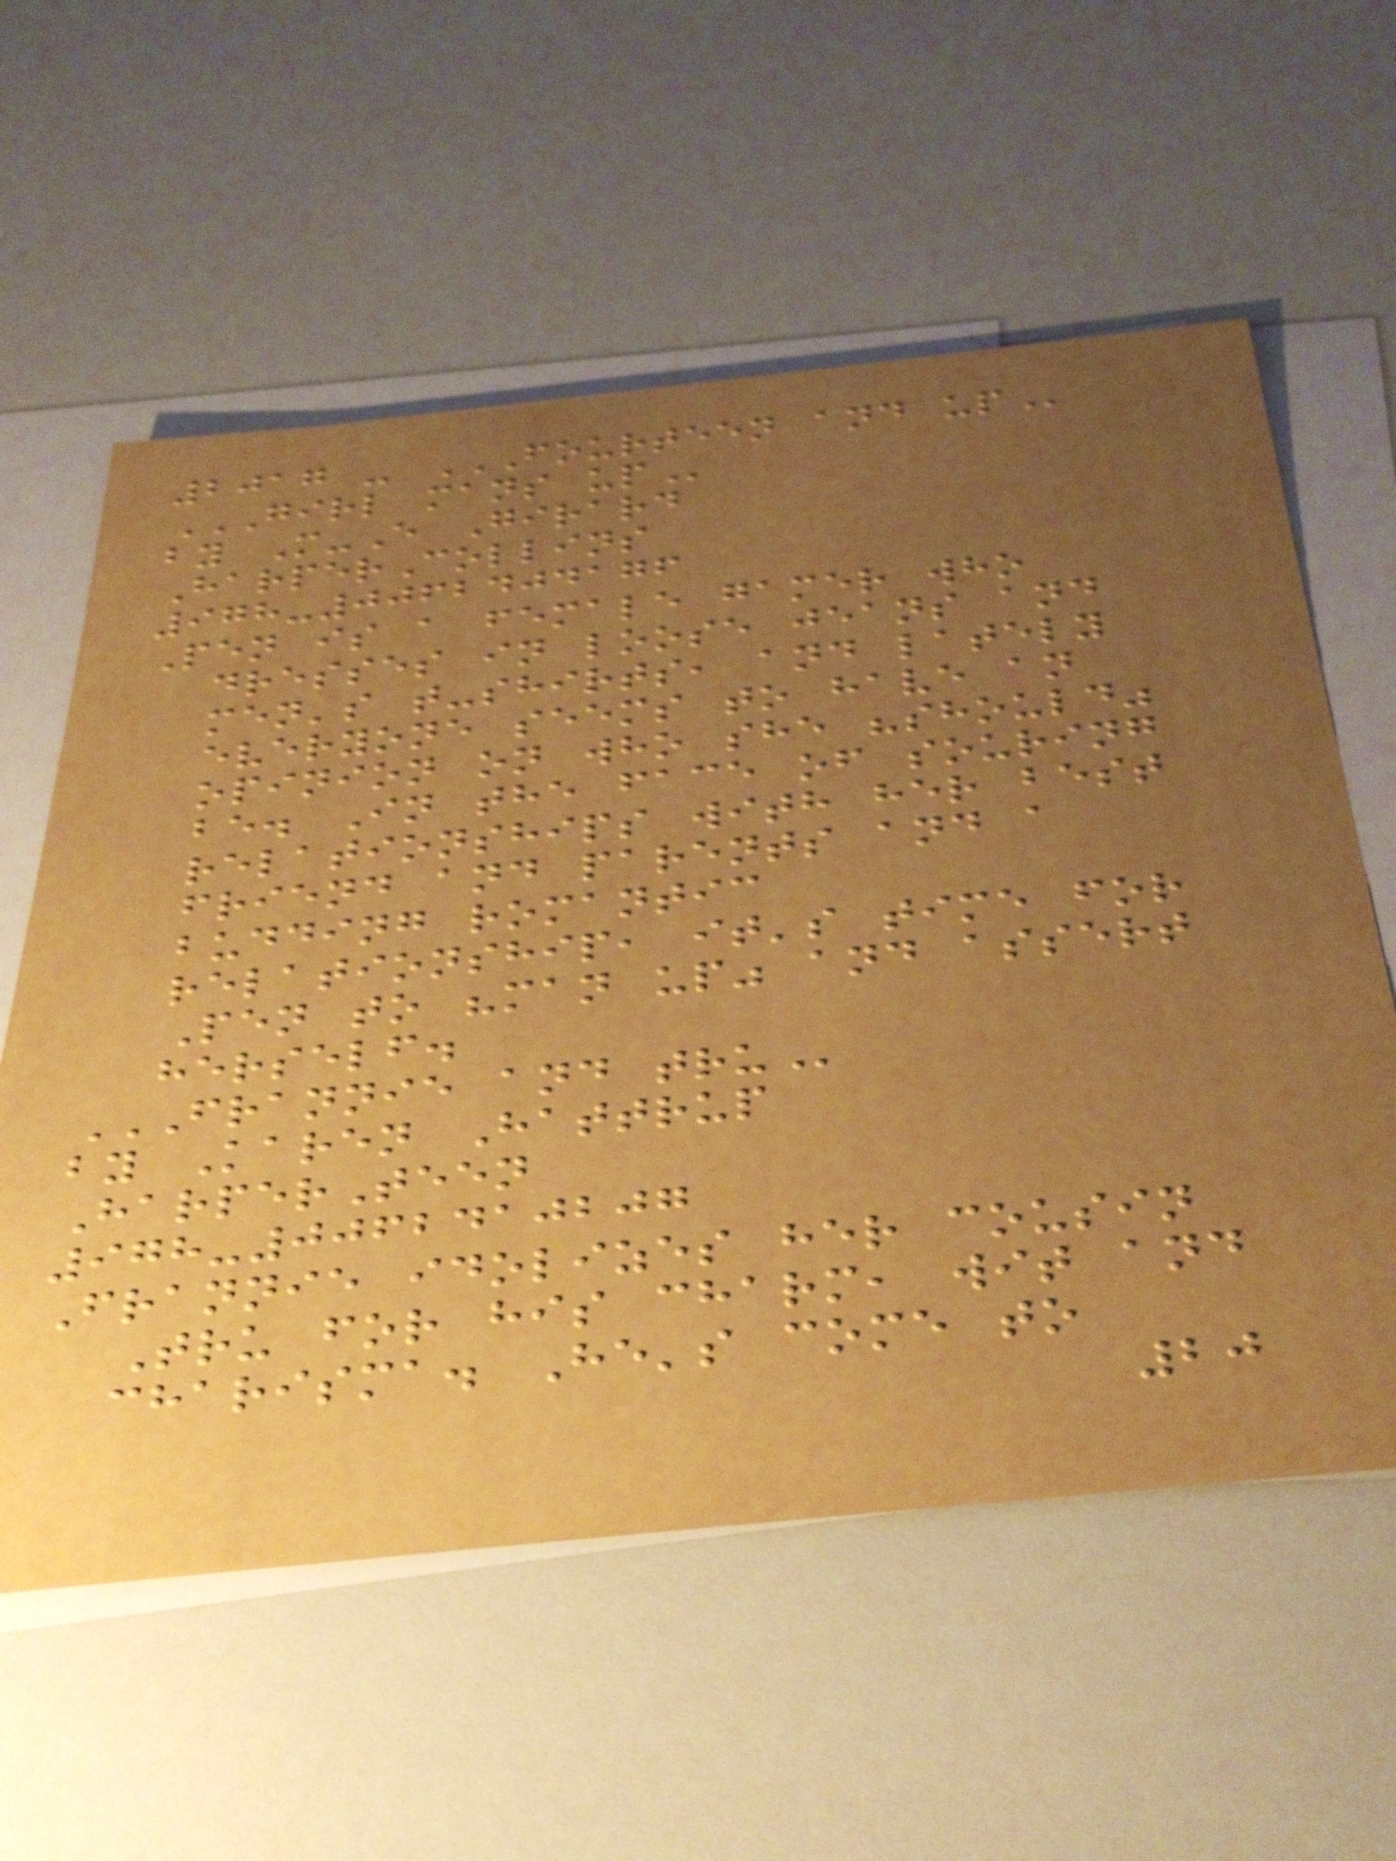2017 - FOURTEEN AND UP
GIRL MANS UP
by M-E Girard
HarperCollins
978-0062404176
Pen is a female gamer who
dresses in loose jeans and
men's t-shirts, and lately
everyone seems to have an
opinion on who she "should"
be. In the face of souring
relationships with her best
friend and parents and a
budding romantic
relationship, it's time for
Pen to "man up" and assert
herself.
FRANNIE AND TRU
by Karen Hattrup
HarperTeen
978-0062410207
Frannie idolizes her cousin
Tru for his charm, wit and
charisma. He's come to
20
